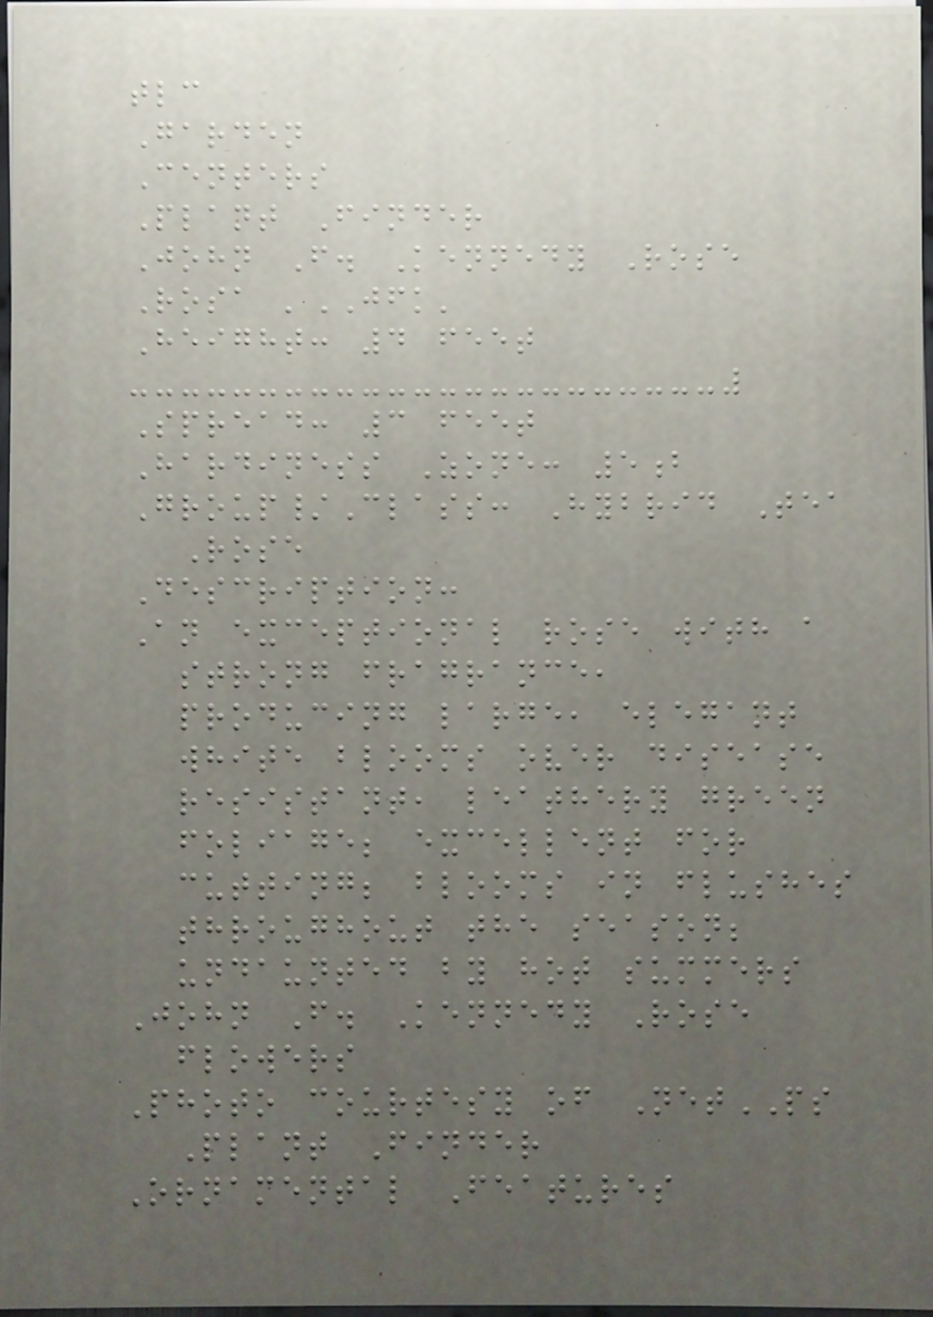tlc
Garden
Centers
Plant Finder
John F. Kennedy Rose
Rosa 'JFK'
Height: 4 feet
Spread: 3 feet
Hardiness Zone: 5b
Group/Class: Hybrid Tea
Rose
Description:
An exceptional rose with a
strong fragrance,
producing large, elegant
white blooms over disease
resistant, leathery green
foliage; excellent for
cutting; blooms in flushes
throughout the season;
undaunted by hot summers
John F. Kennedy Rose
flowers
Photo courtesy of NetPS
Plant Finder
Ornamental Features
